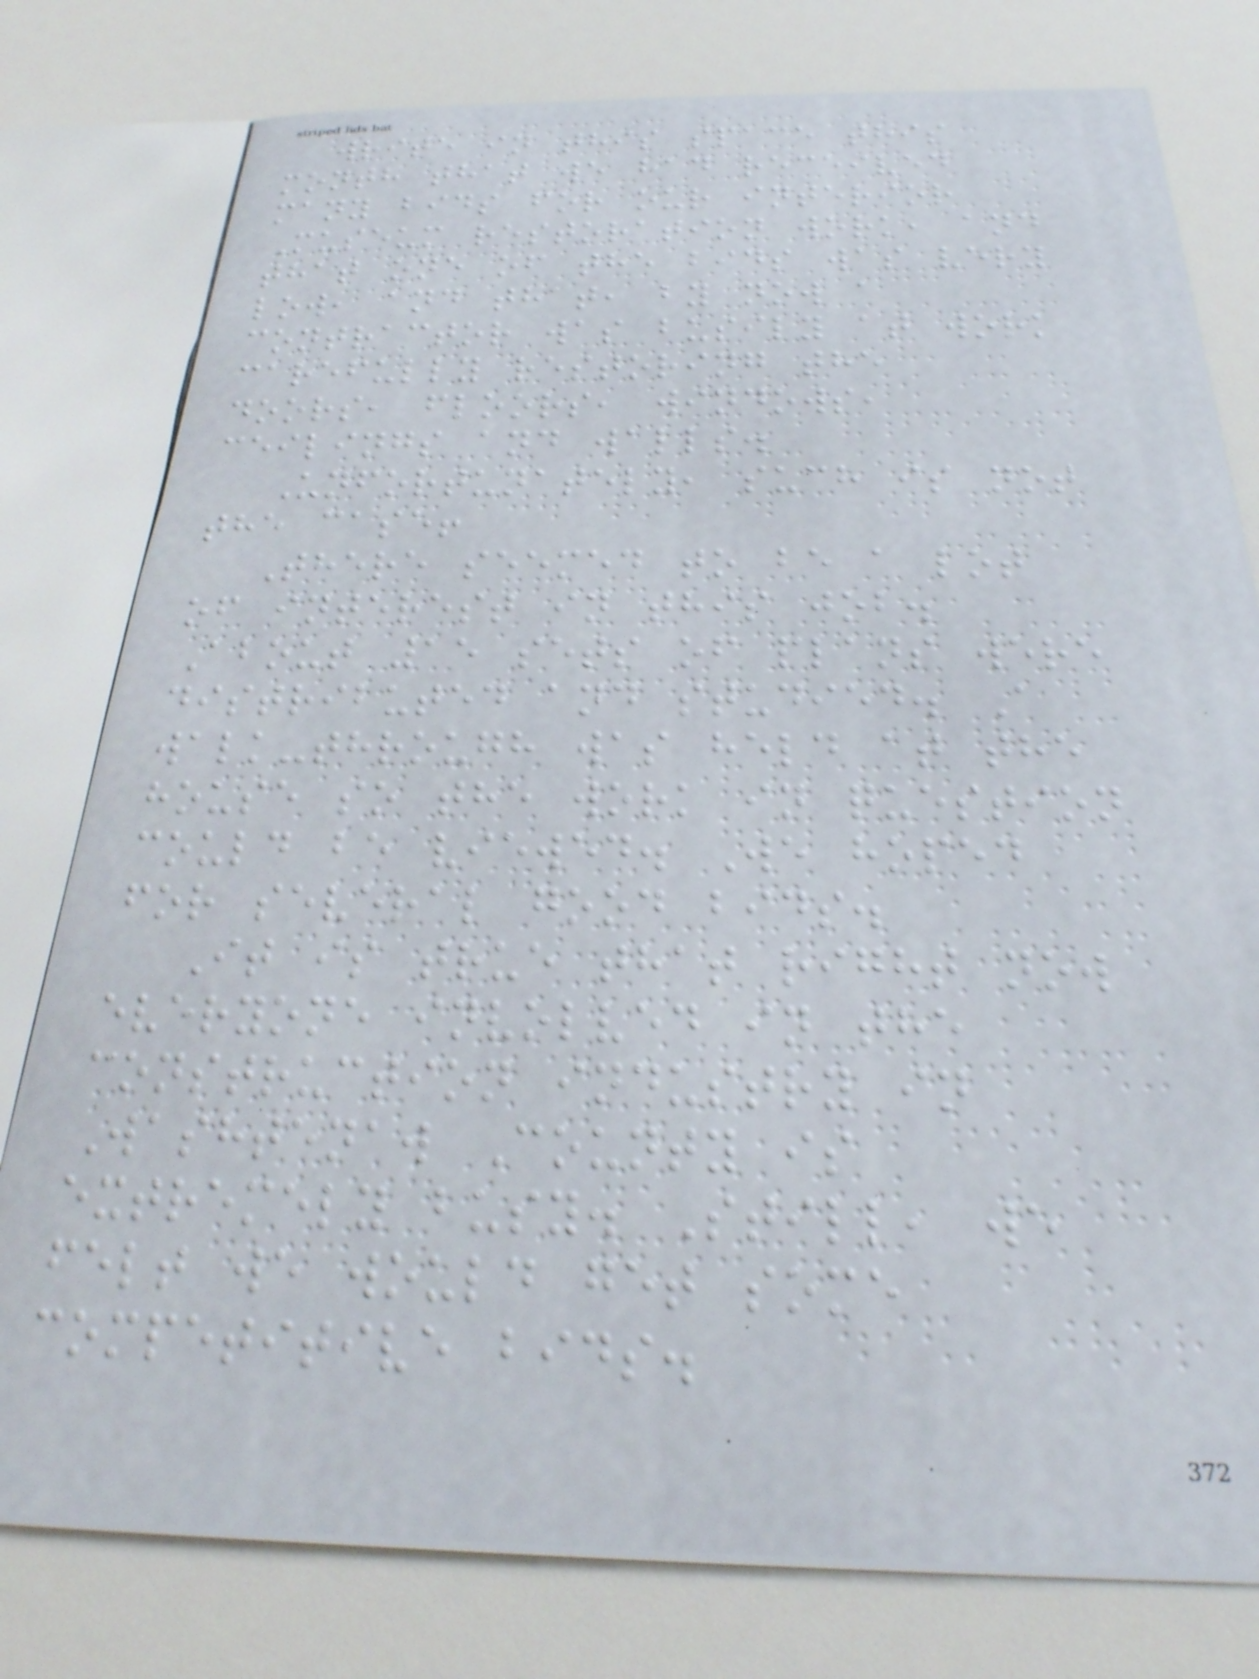write in this space this
month that we had received
many bids for our interior
Museum restoration work, and
that one of the bids was very
low, and that, by now a
contractor was busily at work
carefully restoring the
doors, floors, windows,
ceilings and walls.
Unfortunately, such is not
the case!
There seemed to be a lot
of interest in this job.
About 15 sets of plans were
distributed and studied. A
walk-through was held at the
house so the work in question
could be viewed. We hoped
for several good bids.
It is true that right now
everyone involved in the
construction industry in
Washtenaw County is
extremely busy. Still, we
felt we would get some
competitive bids.
